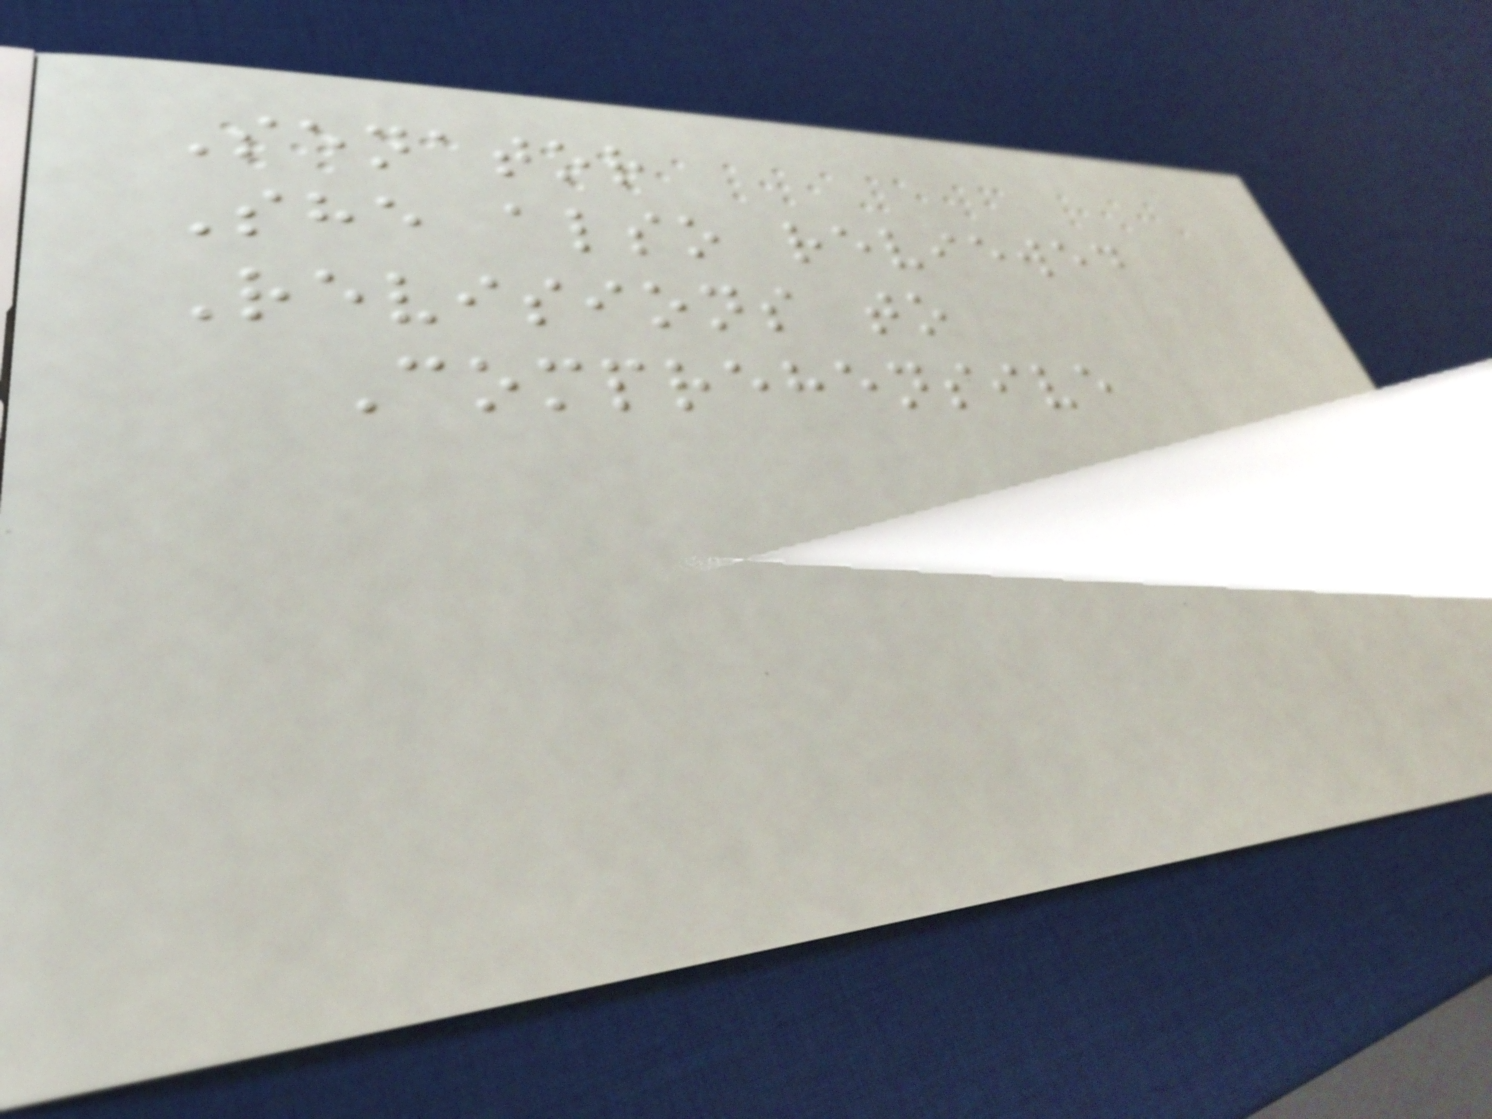Senator
She also reviewed
Revisions to
Comprehensive
